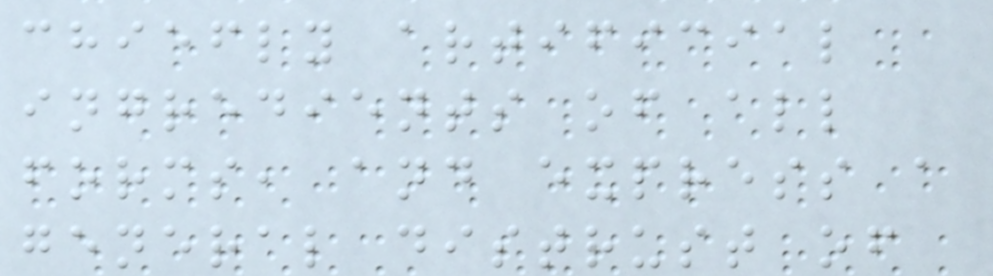chiefly artificial
ingredients of all
forms, and express a
general distrust of
